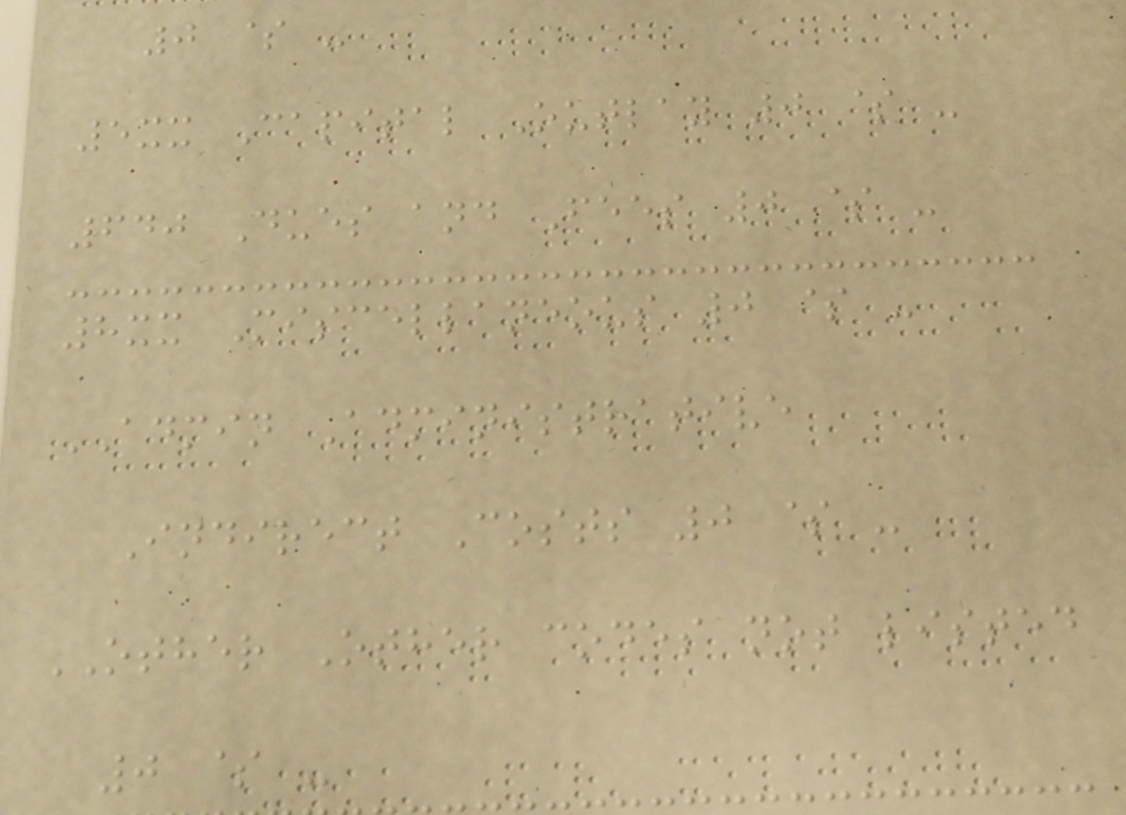0 $ -
5xx Capital Outlay 0 $ -
640 Dues and Fees 0 $ -
8xx Miscellaneous 0 $ -
ADMIN Administrative
Indirect Costs 0 $ -
OTHER Other codes not listed
0 $ -
